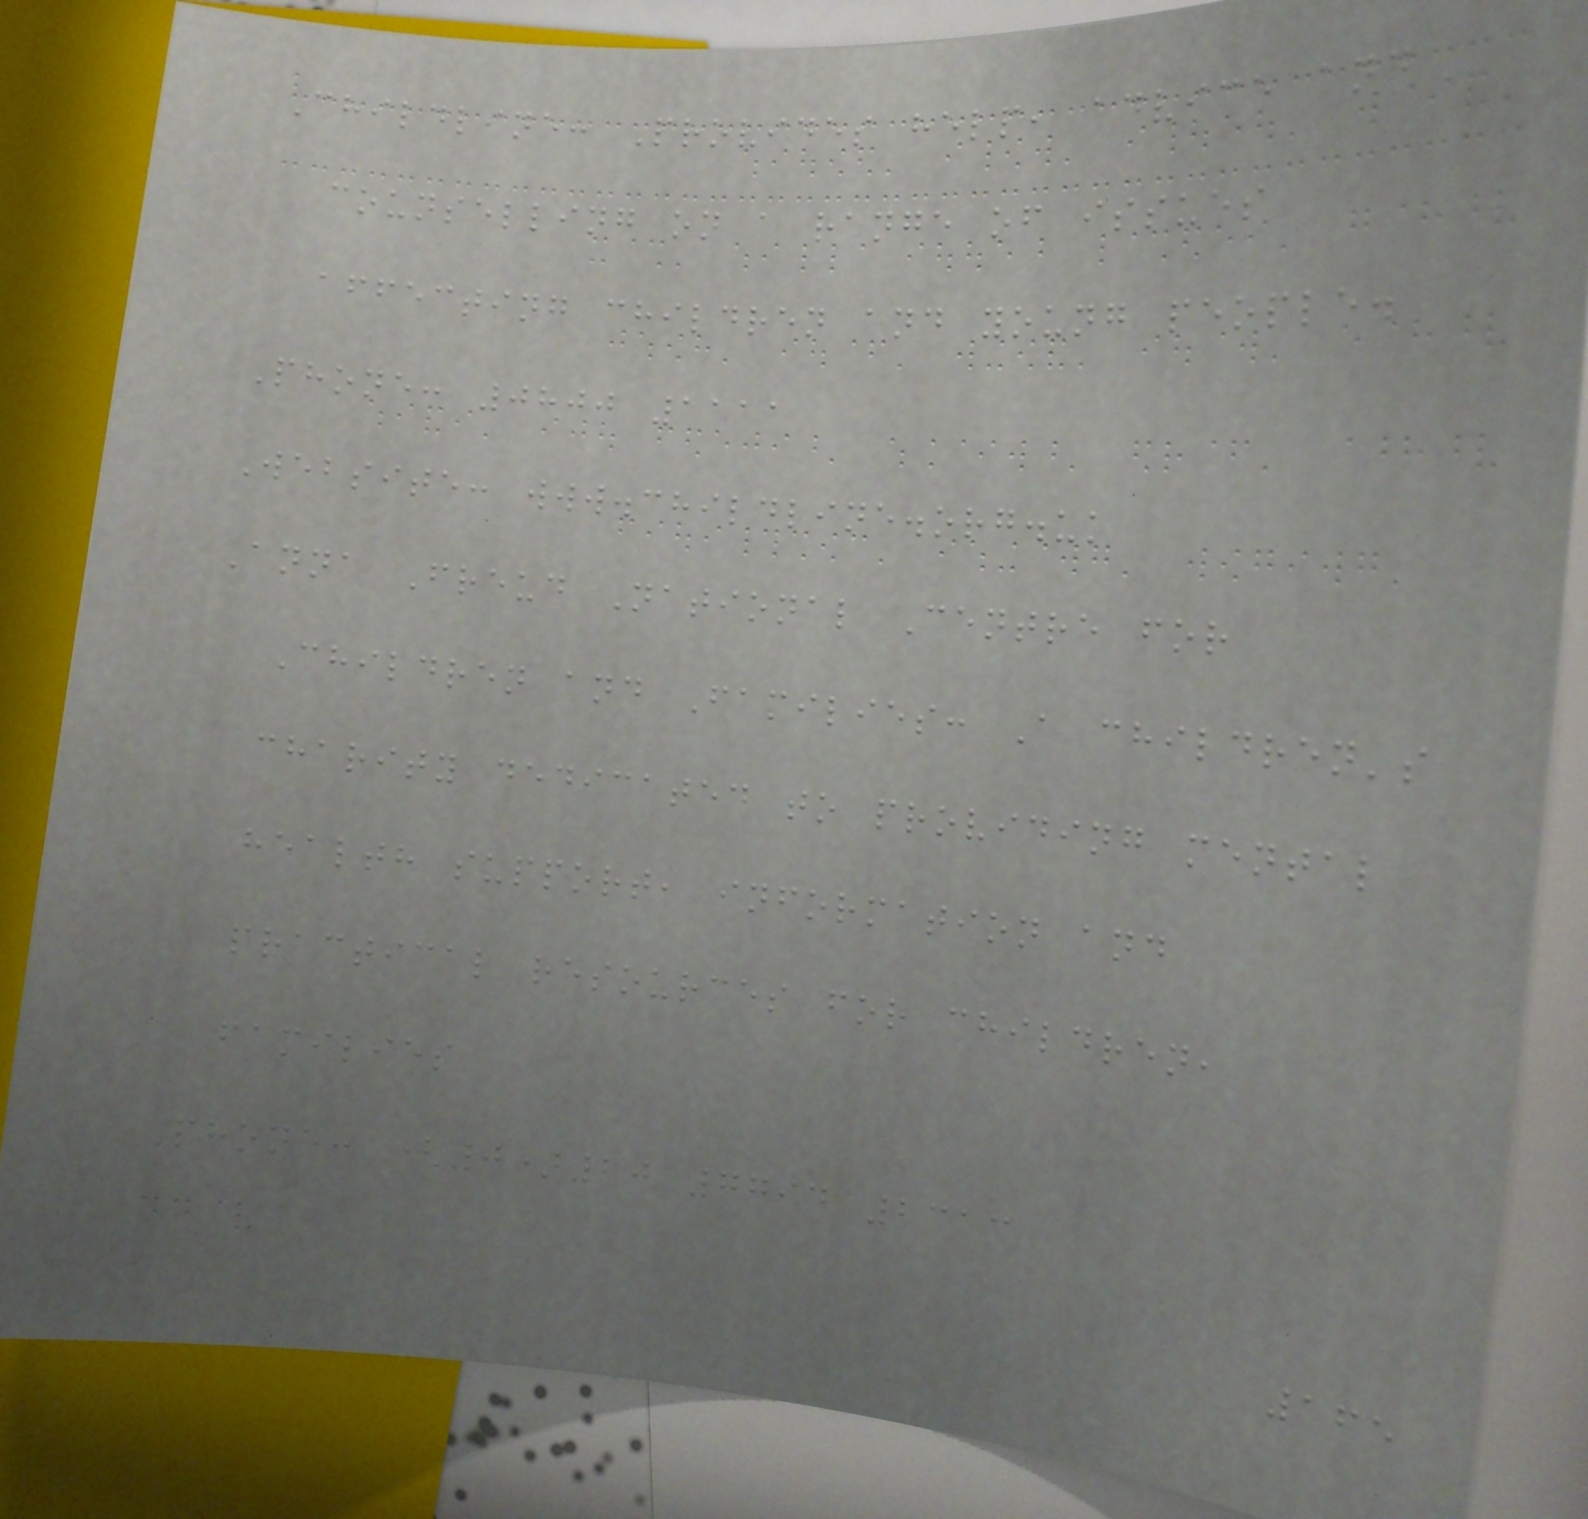Childline: Provides help, advice and
counselling on a range of issues
affecting children and young people.
Phone: 0800 1111
Website: www.childline.org.uk
Anna Freud National Centre for
Children and Families: A children's
charity dedicated to providing mental
health support, information and
practical resources for children,
families
Phone: (0)20 7794 2313
165
